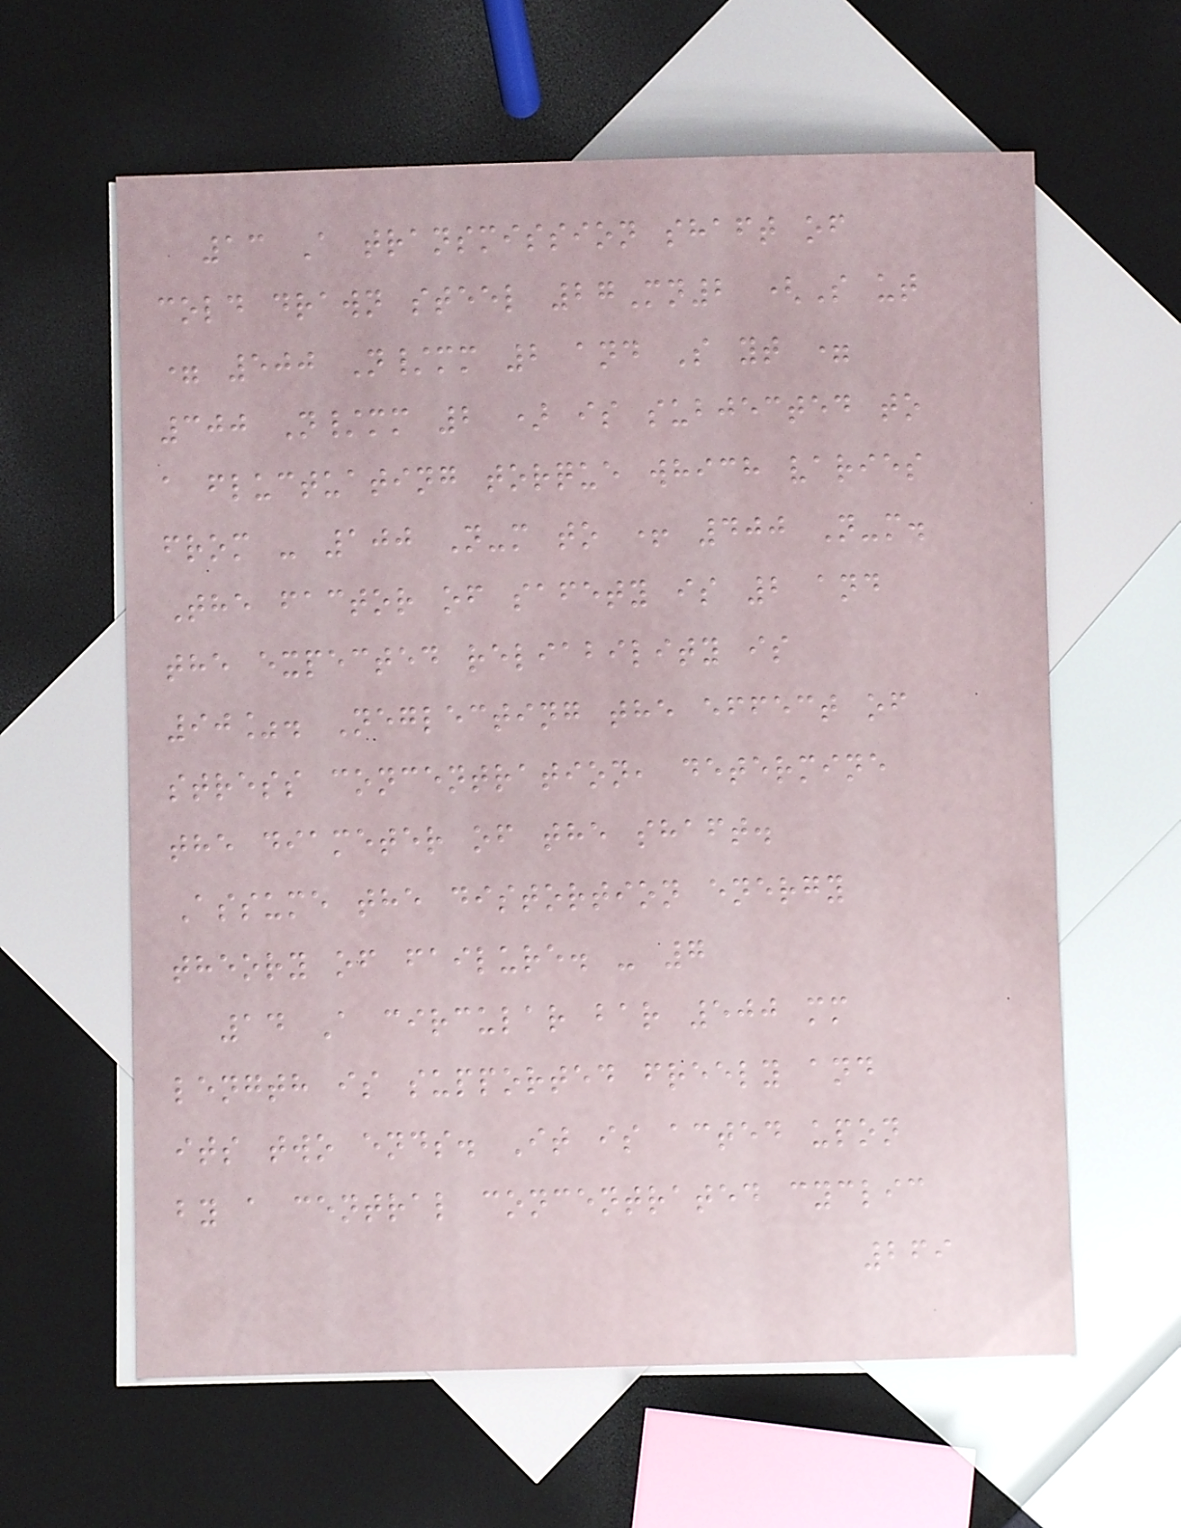13 A transmission shaft of
cold drawn steel 27Mn2 (S ut
= 500 N/mm 2 and S yt =
300 N/mm 2 ) is subjected to
a fluctuating torque which varies
from - 100 N-m to + 400 N-m.
The factor of safety is 2 and
the expected reliability is
90%. Neglecting the effect of
stress concentration, determine
the diameter of the shaft.
Assume the distortion energy
theory of failure. - 7
14 A circular bar 500 mm
length is supported freely and
its two ends. It is acted upon
by a central concentrated cyclic
269
